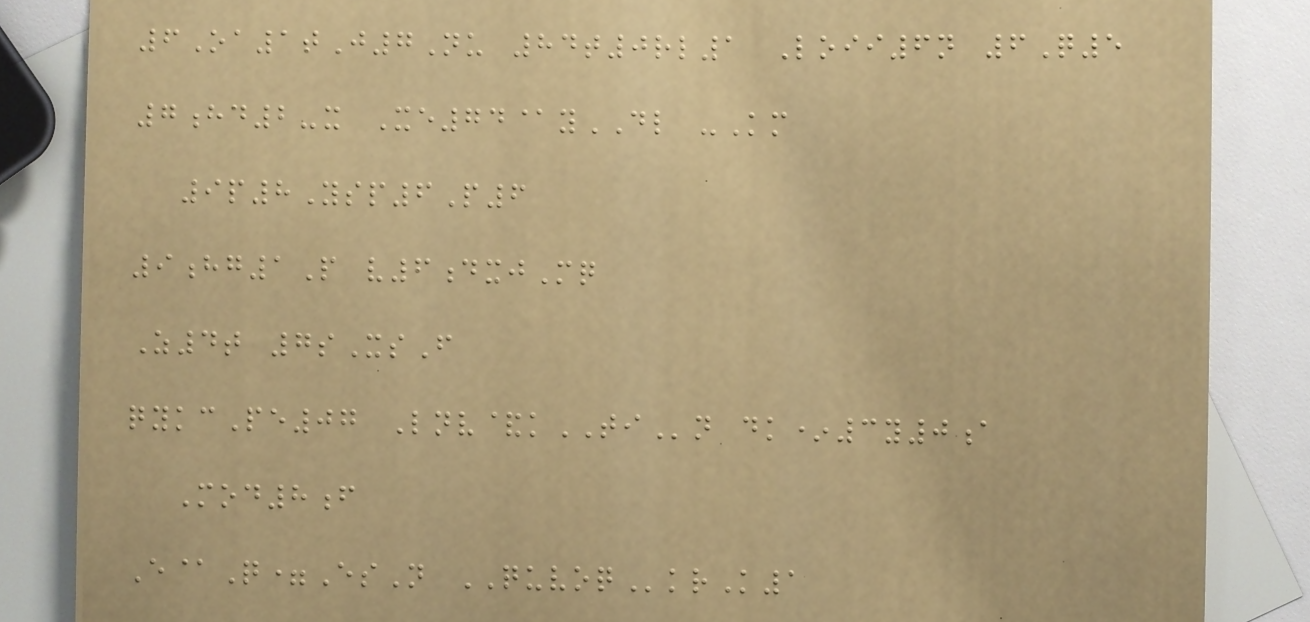6Oa1tJ7Nu 84t0rl1 Loii6n 6Q5
7hd2-x Xe74@yDL -Km
9p8Ysp6P6
9hg1P v6dxjMq
Z4t 7sXsF
qykcPe07 Lnv&kTIn dk*3y0a
Mod8f
E@Q=EsN QUVOQkrK1
